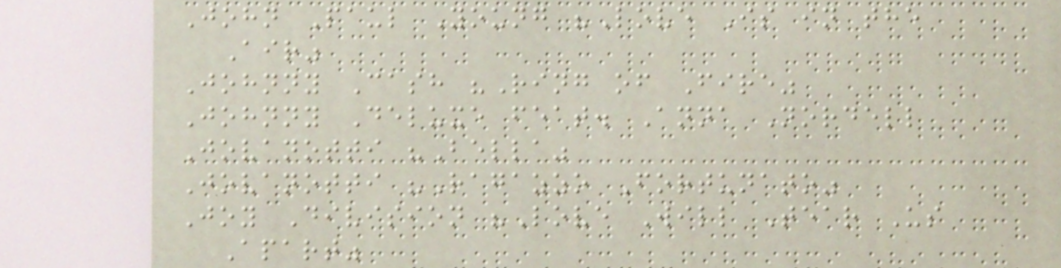John Paul Young "Love Is in the
Air"
Johnny Cash "Ring of Fire"
Johnny Deluxe feat. Anna Nordell
Jovanotti "Bella"
Jovanotti "Ragazzo Fortunato"
Joy Division "Love Will Tear Us
Apart"
